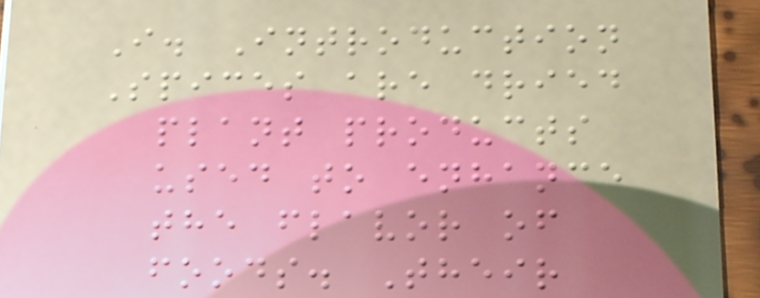I. Introduction
Spices are dried
plant products
used to enhance
the flavor of
foods. Their
